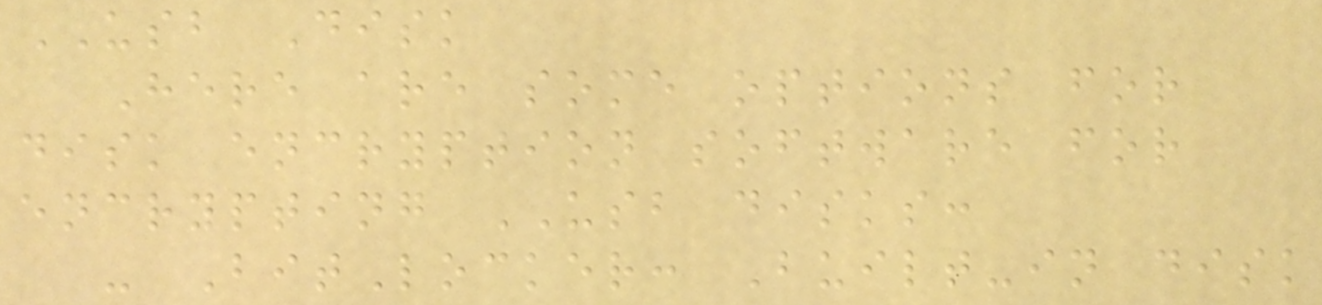USB Disk
Here are some options for
disk encryption software for
encrypting USB disks:
- BitLocker: Built-in disk
